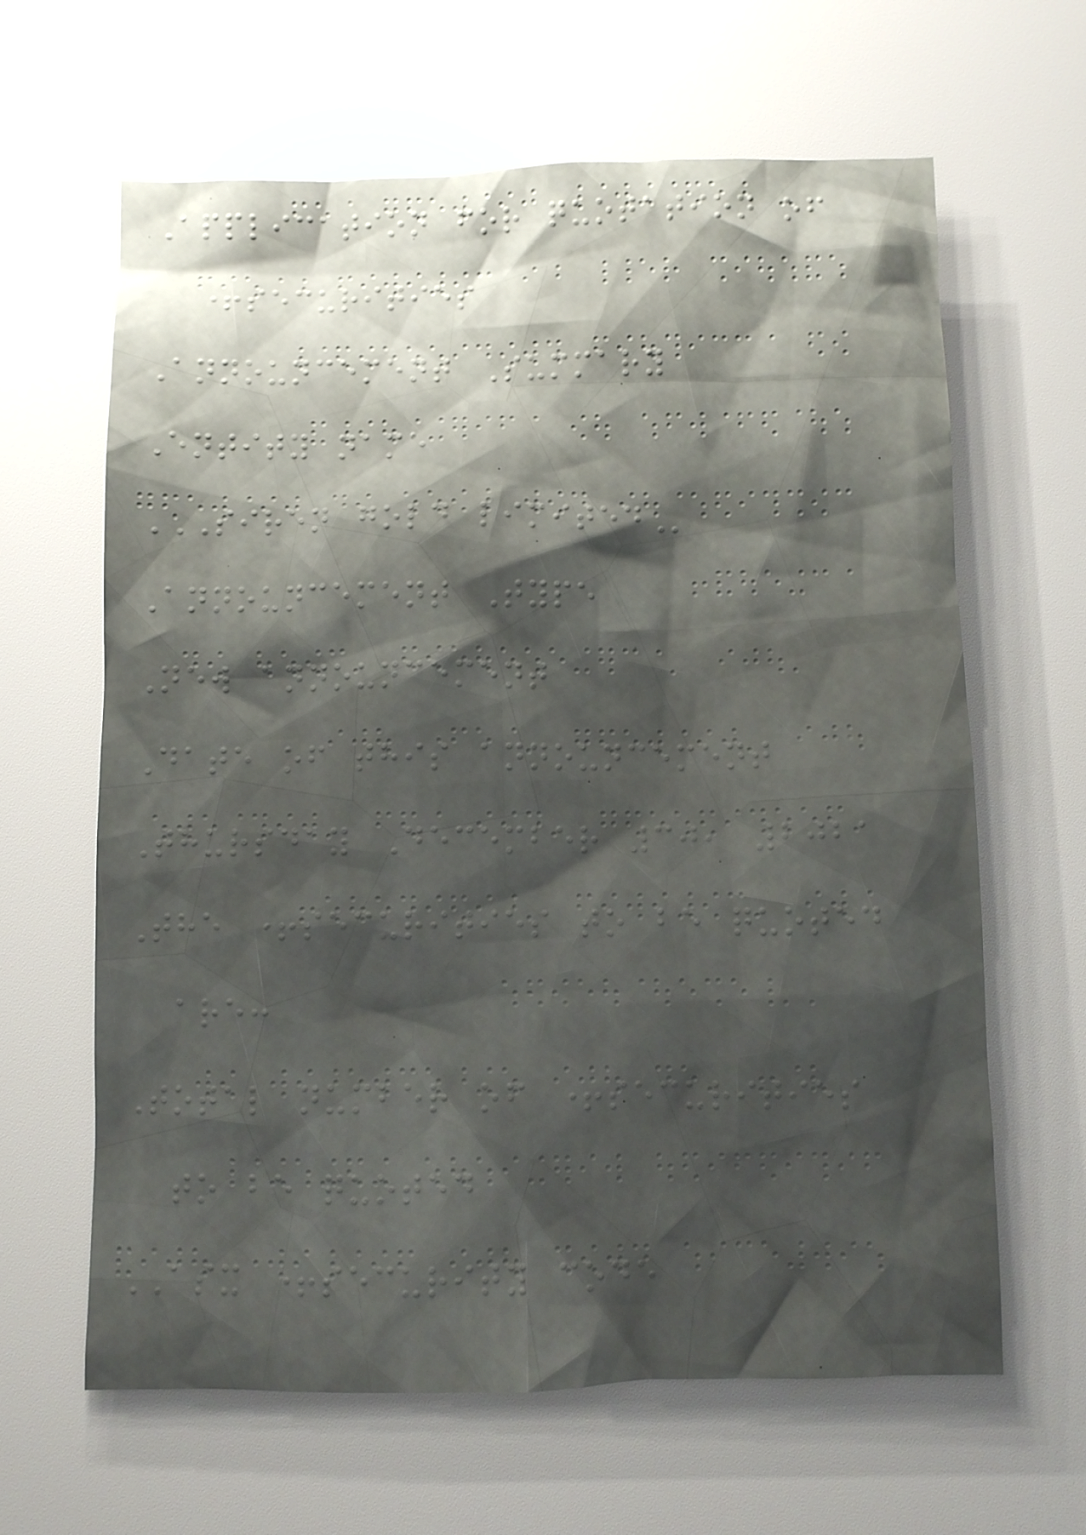Application for quotation of
+securities
Announcement Summary
Entity name
SIREN GOLD LIMITED
Announcement Type
New announcement
Date of this announcement
Thursday December 30, 2021
The +securities to be quoted
are:
Total number of +securities
to be quoted
ASX +security code
